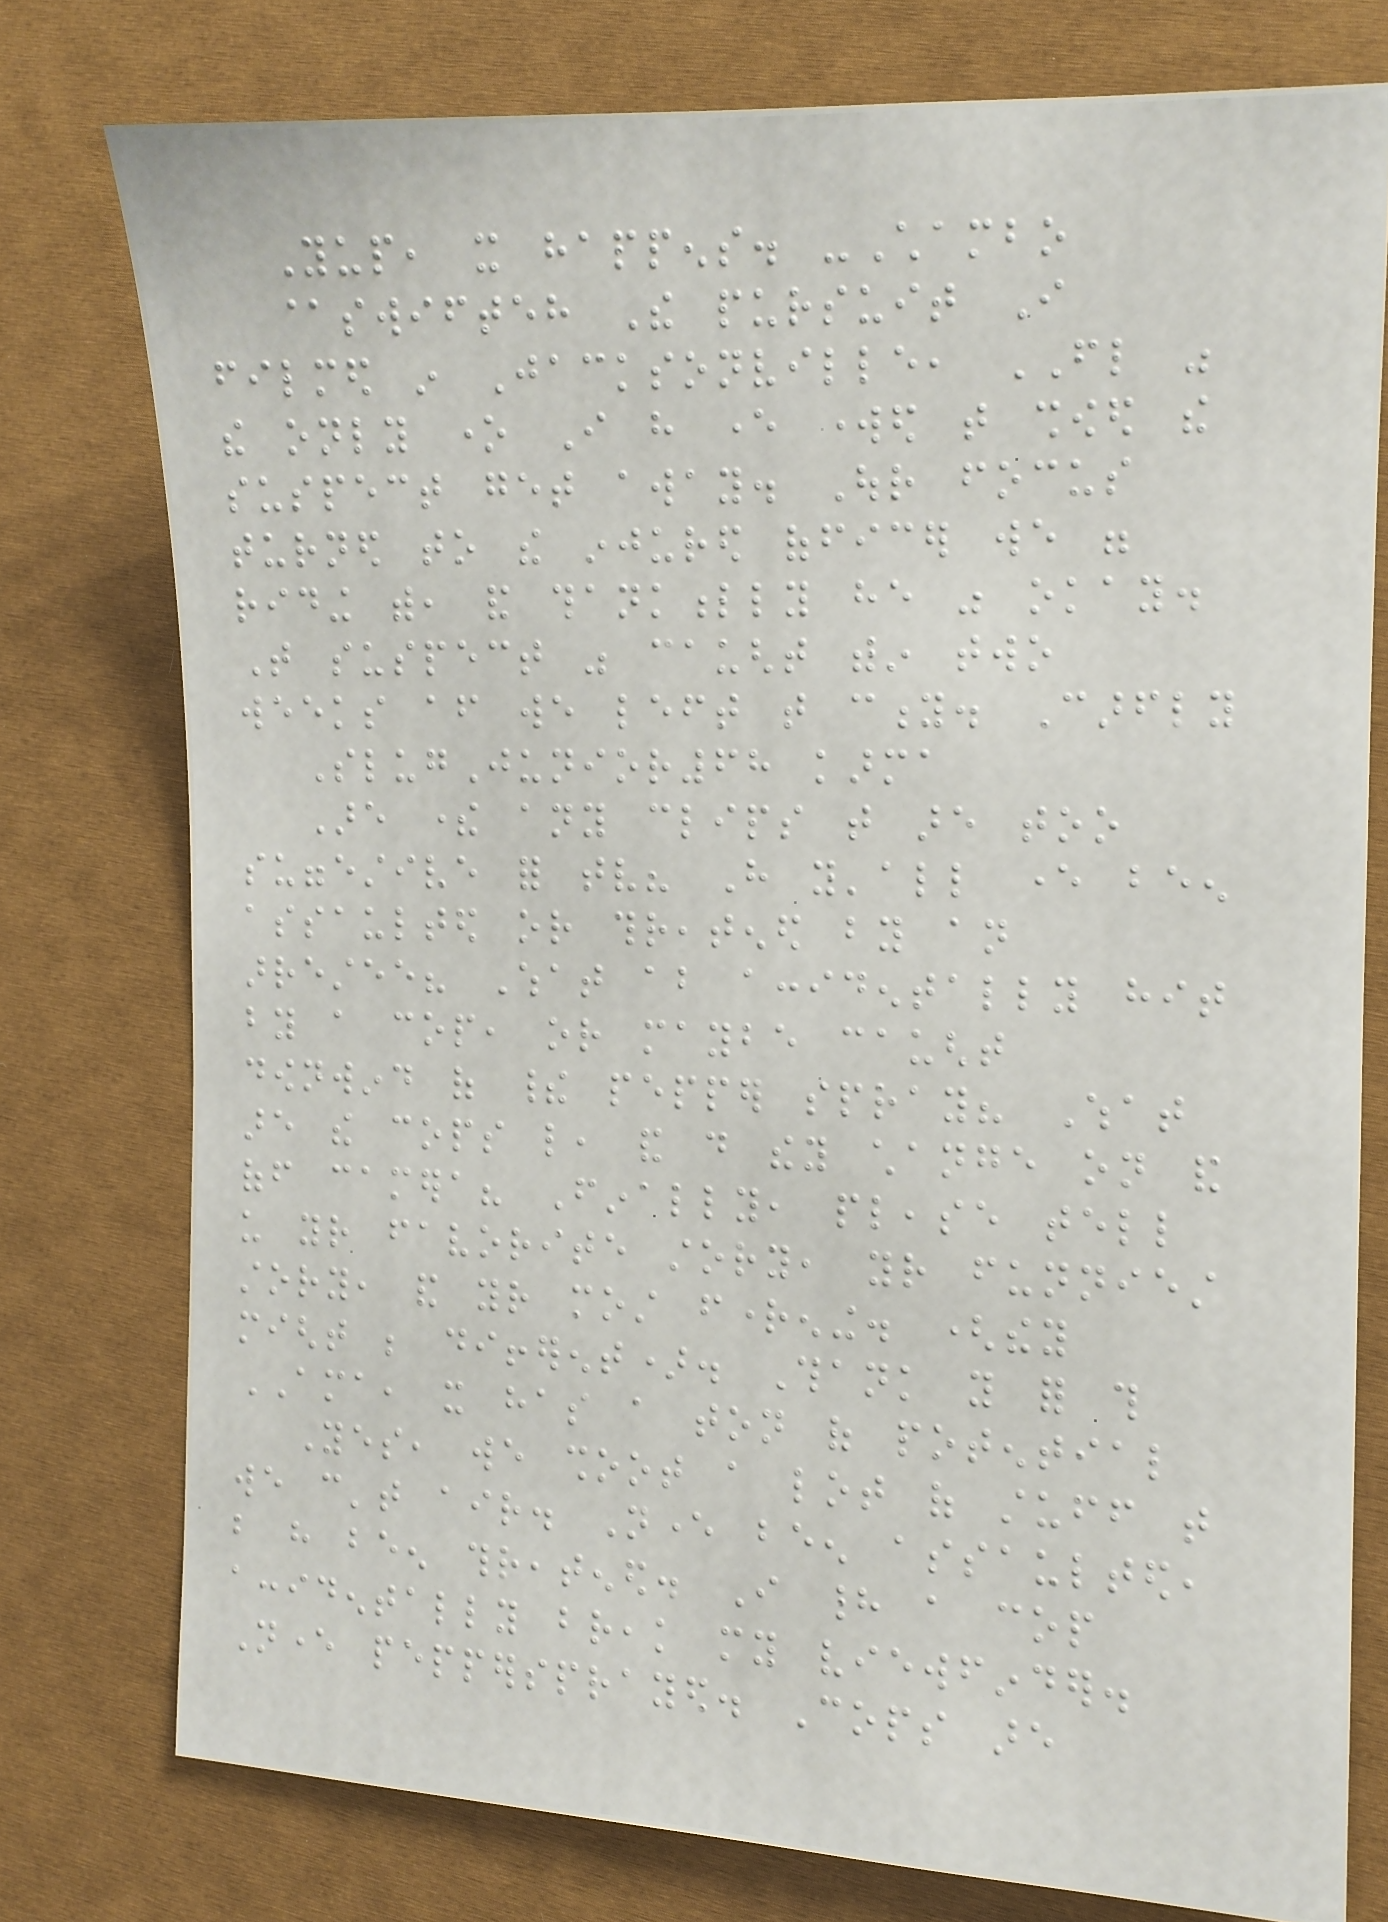Yup, it happens. -Chambo
@swifteh The pursuit I
filmed in Jacksonville, FL was
the only one I have ever worked that showed the
suspect get away. Our focus
turned to the injured officer we were
riding with, and thankfully he was okay.
That suspect was caught within two
weeks after we left that city. Carfly
SlugJunior68 karma
Are there any clips that are too
suggestive for tv? Have y'all ever been
assaulted or threatened by an
arrestee? What about accidentally hit
by a cop, or maybe caught
downwind of their pepper spray? What
are the cops like, and do they change on and
off camera? Finally, please tell
us your favorite story, your funniest
story, and your most frightening. (they
might be different). Thank you for this
AMA, it has a ton of potential
Yes, we shoot a lot of stuff that
we can't air. Never been assaulted,
but have been threatened. I had a cop
accidentally break my viewfinder.
Never peppersprayed. Cops are
